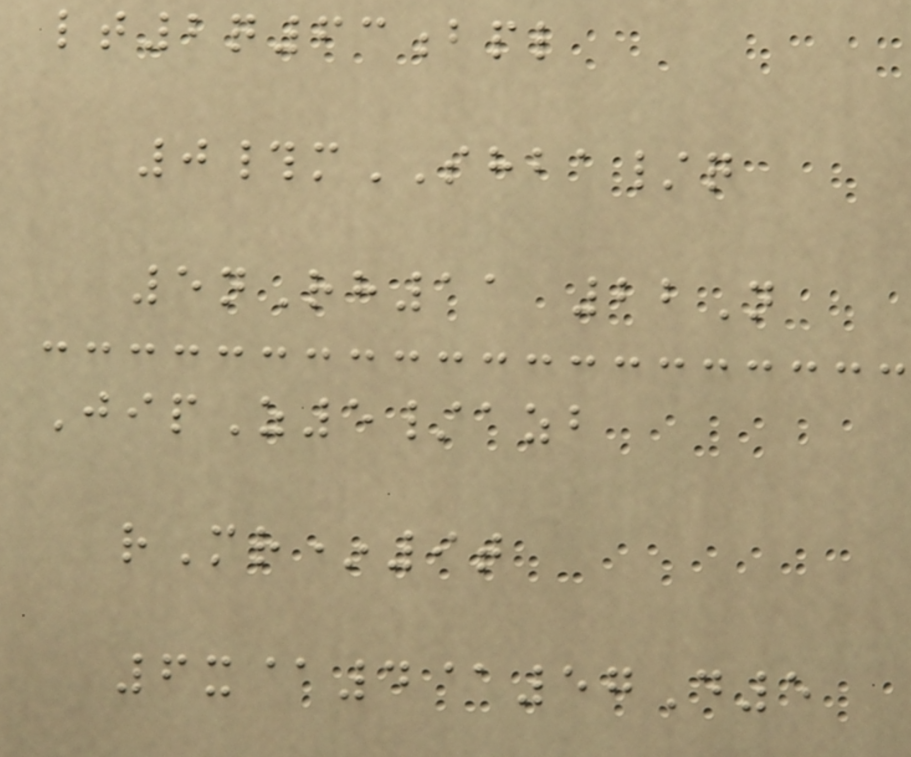lt2q63bpl
0#mSHBA/q
5nRh11 22N
JipZ5/azb
rMr*9t
6x@4@57D5
